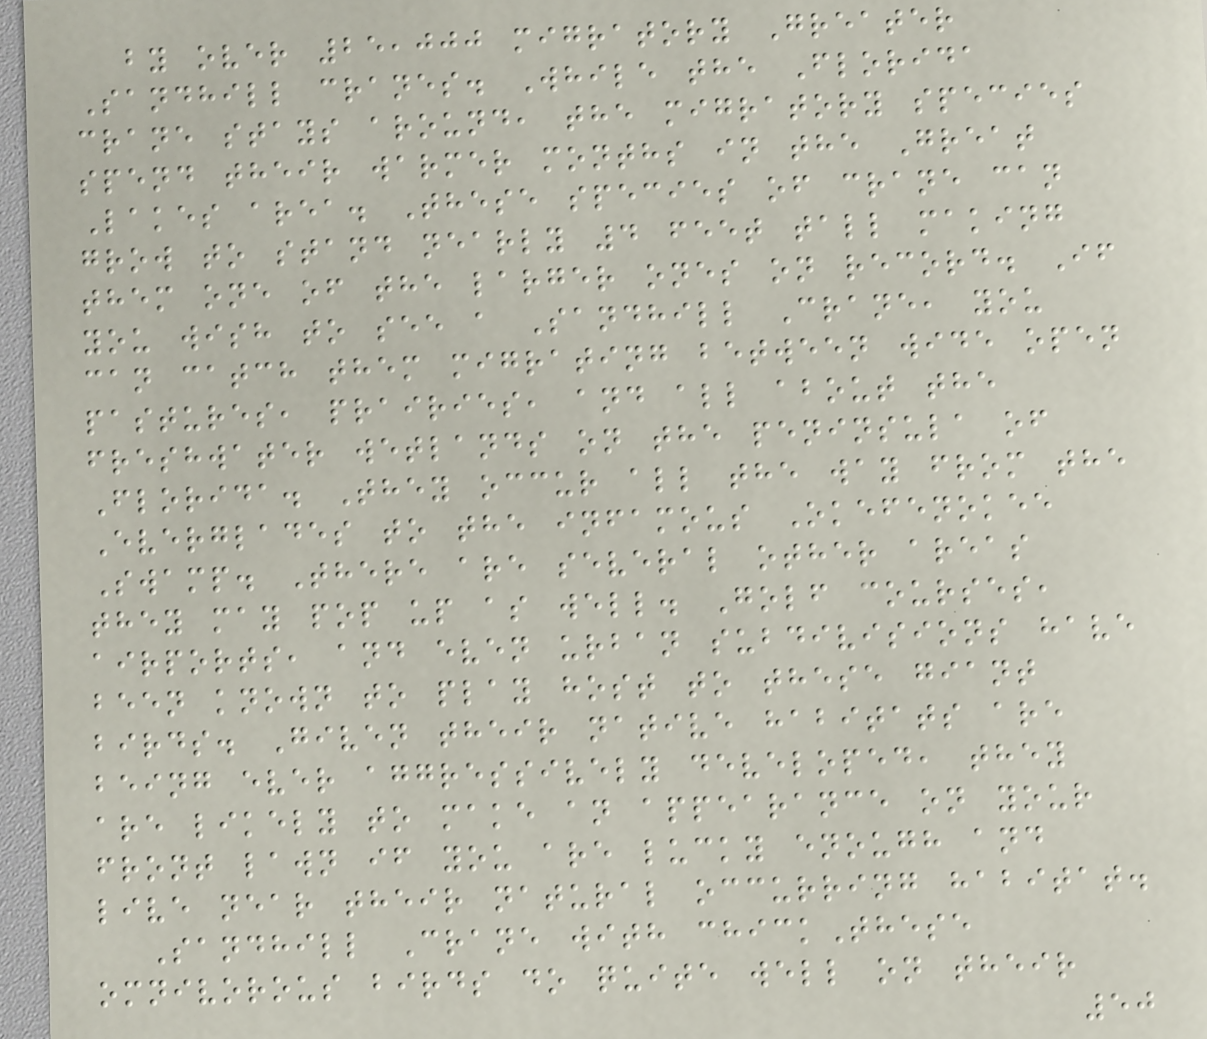by over 25,000 migratory Greater
Sandhill cranes. While the Florida
crane stays around, the migratory species
spend their warmer months in the Great
Lakes area. These species of crane can
grow to stand nearly 4 feet tall making
them one of the larger ones on record. If
you wish to see a Sandhill Crane, you
can catch them migrating between wide open
pastures, prairies, and all about the
freshwater wetlands on the peninsula of
Florida. They occur all the way from the
Everglades to the infamous Okefenokee
Swamp. There are several other areas
they may pop up as well. Golf courses,
airports, and even urban subdivisions have
been known to play host to these giant
birds. Given their native habitats are
being ever aggressively developed, they
are likely to make an appearance on your
front lawn if you are lucky enough and
live near their natural occurring habitat.
Sandhill Crane with chickThese
omnivorous birds do quite well on their
50
